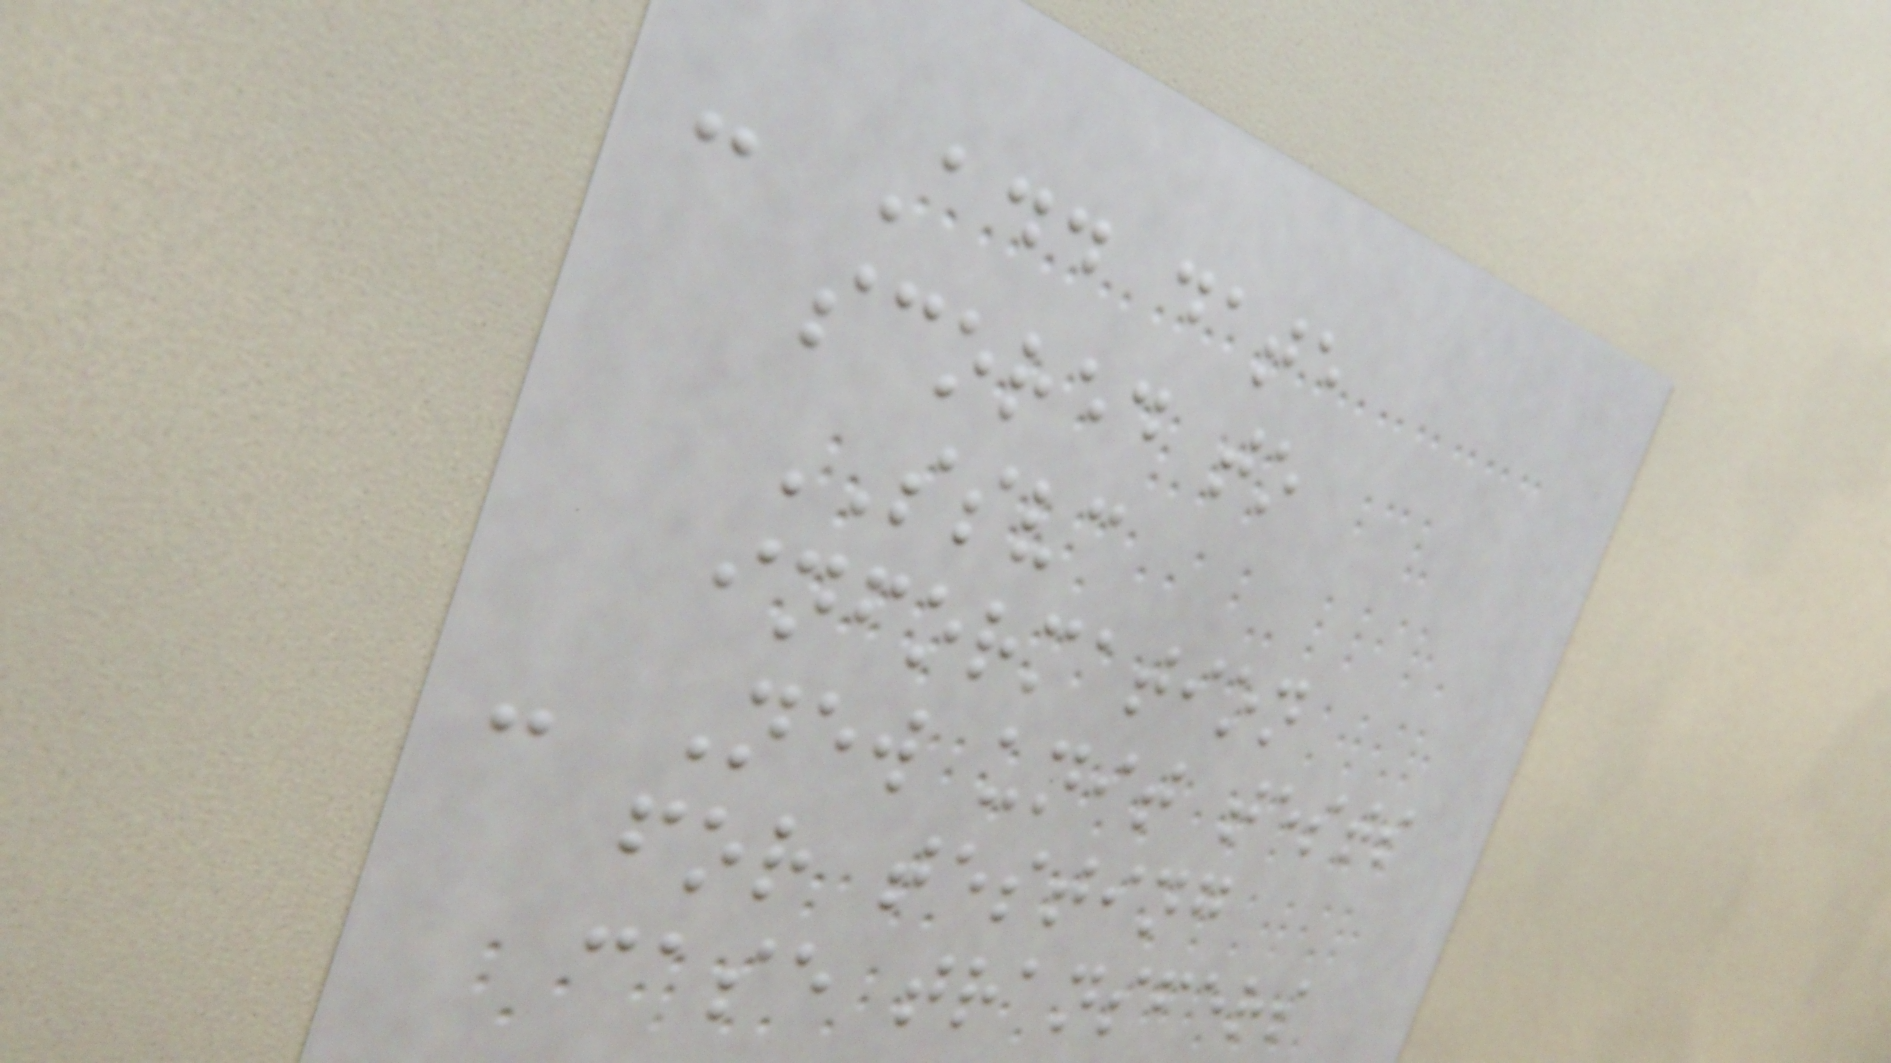- Add date
scored to
SSVC
information
- New unit tests
for testing
case transfers
